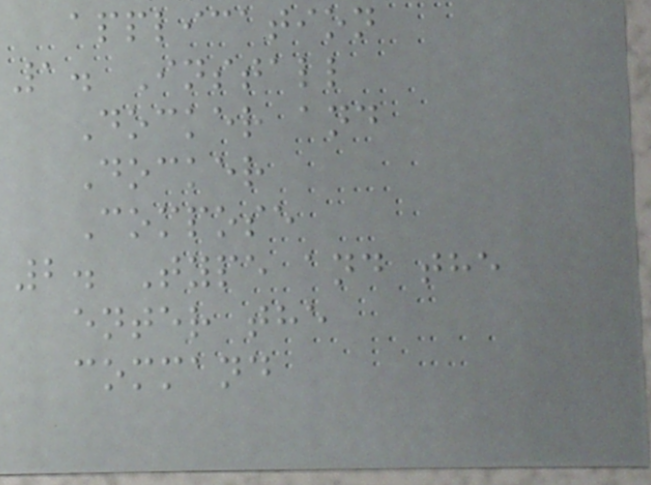application
1. Install
Docker and
Docker
Compose
2. Type and the
enter the
command
